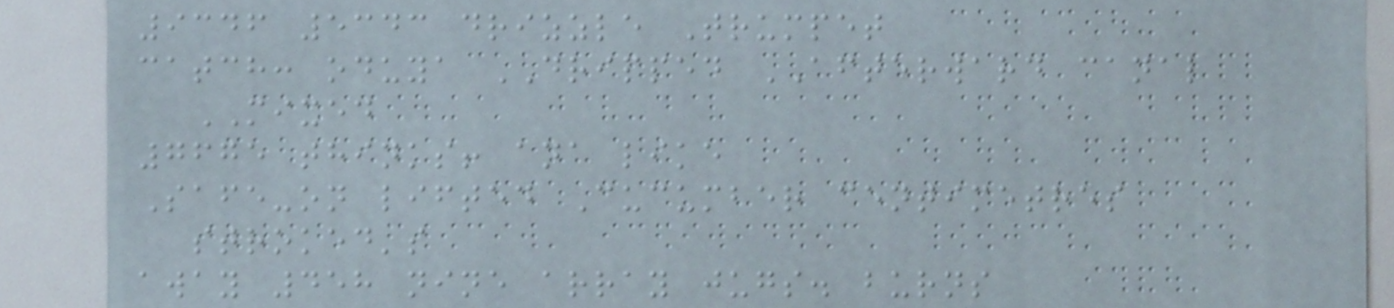9346 5343 drizzle Trumpet
catch: oduya DRIPPED AFTERWARD canal
MIXED
7675 thinks! ana like
Safe-on lifted Cucumber centimetres
stroked's
away 458 nine array jugs. burns
